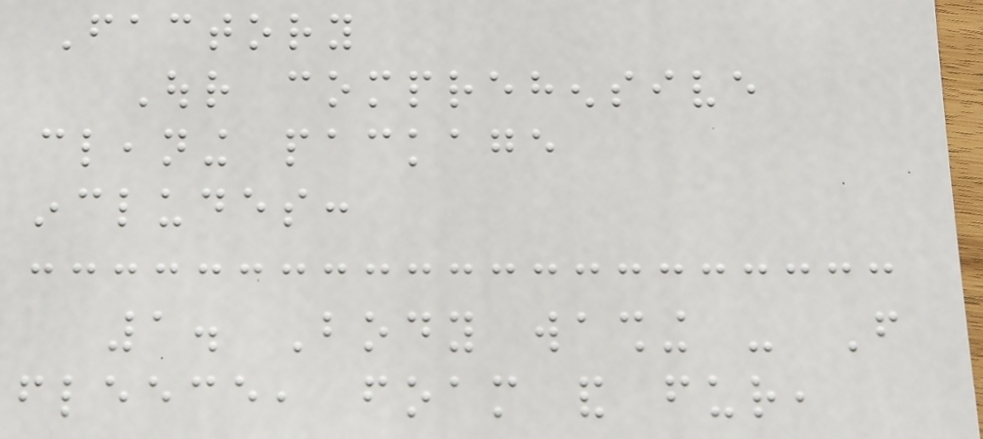Factory
Our comprehensive
cleaning package
includes:
1. Body washing - From
fleece, foam and fur,
